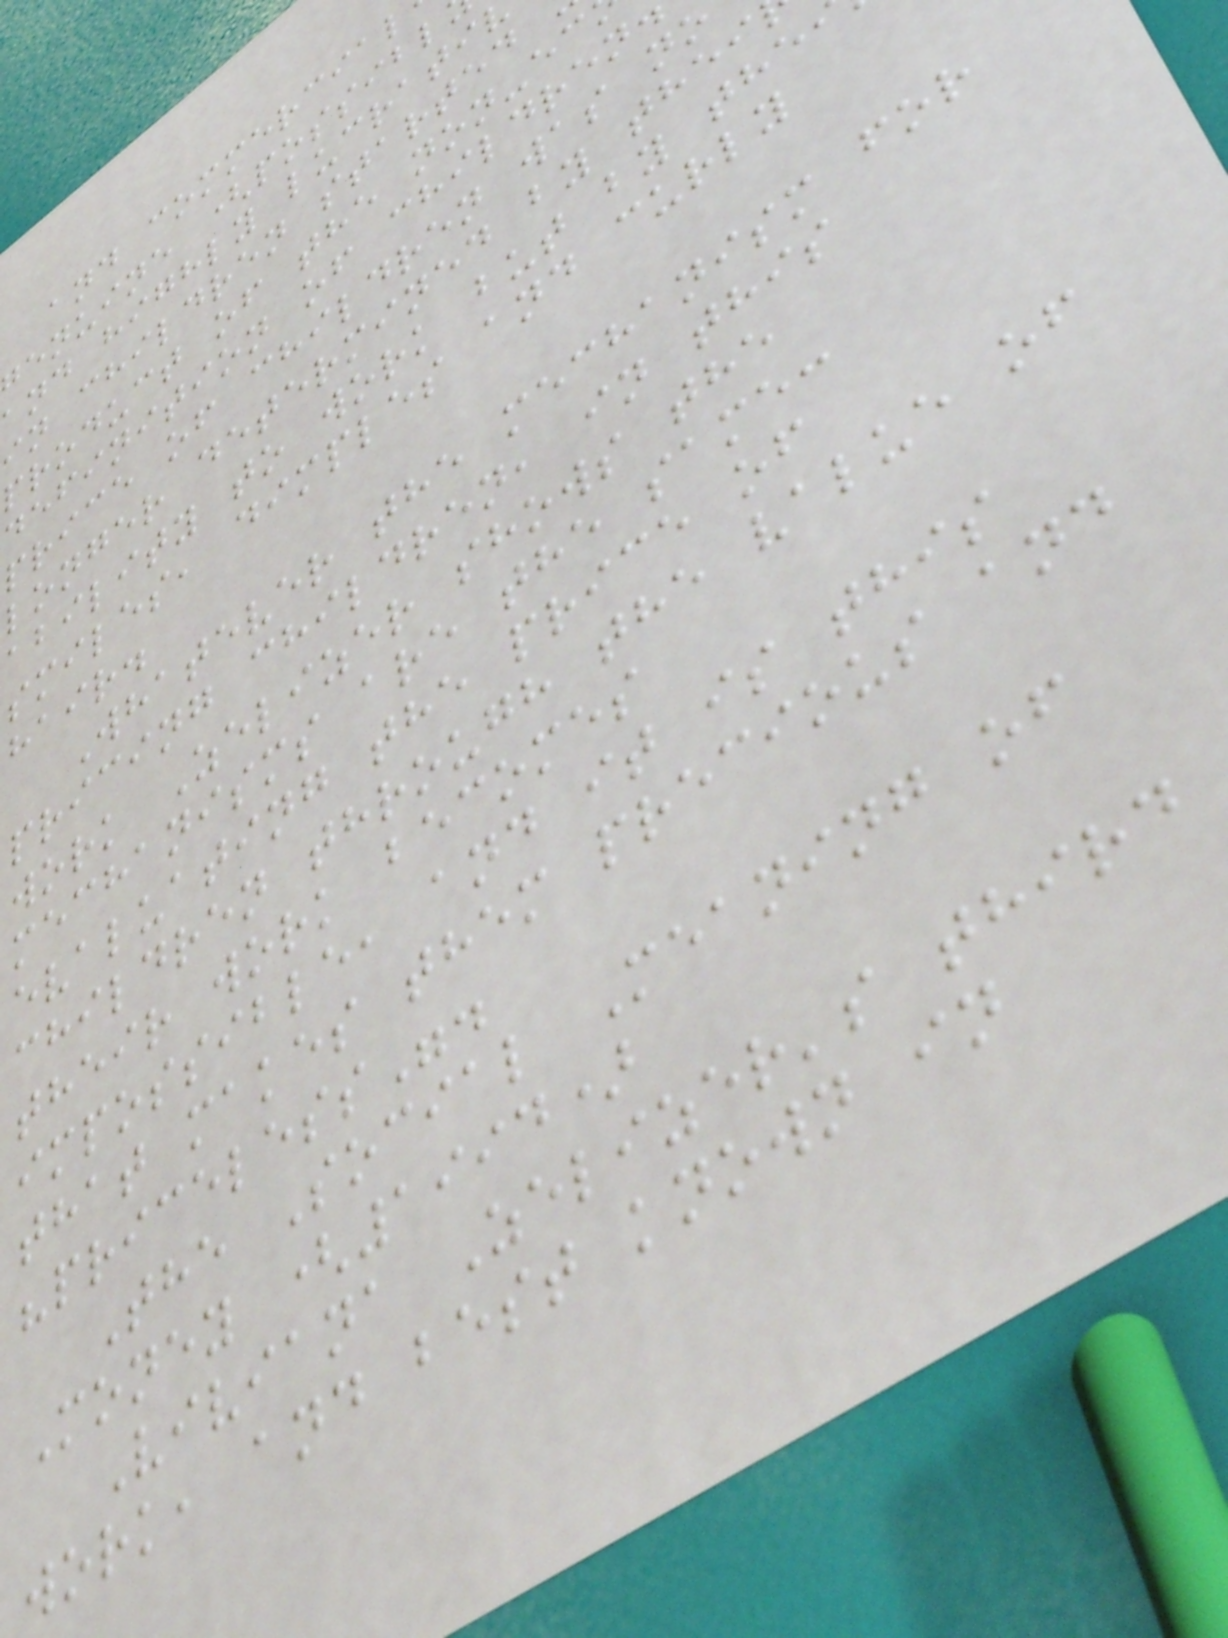and commercial
enuine (possibl
and highly lucrati
in children started
product of the non-ec
definition of children
price of children was no
longer determined by thei
ability to work but by the
smiles, dimples and curly
hair.
Whatever the mechanism for
pricing children, in this
work Zelizer shows the
mechanisms are the same:
evaluating the price of
children through the value of
their work becomes
impossible, and it is this
that makes them precious and
"priceless".
The Social Meaning of
Money (1994)
Viviana Zelizer's third
work, and best known in
